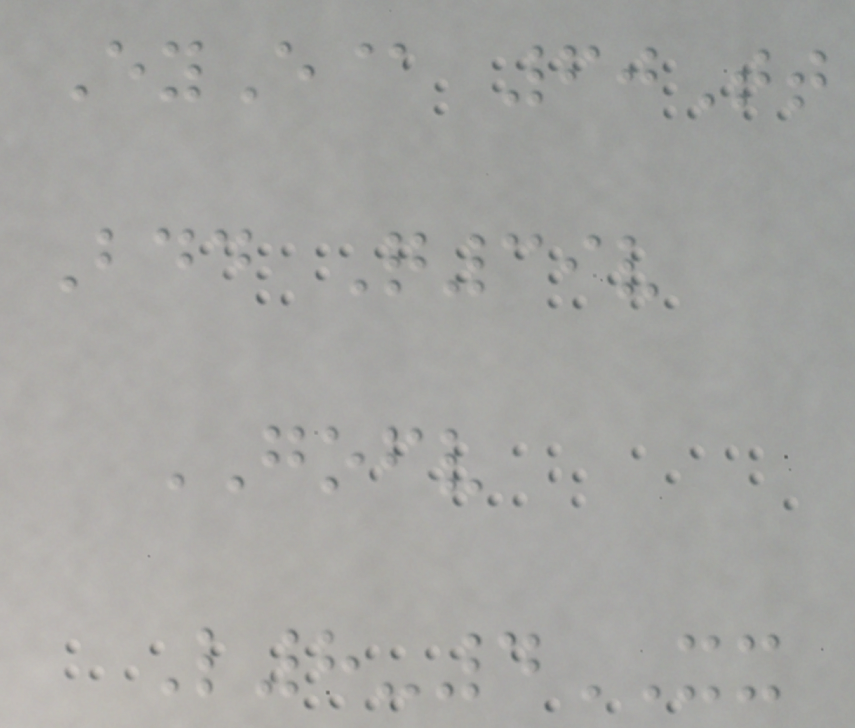EyE@ 60Tt
Bdd Q39v
GOFV
L8-4XX
